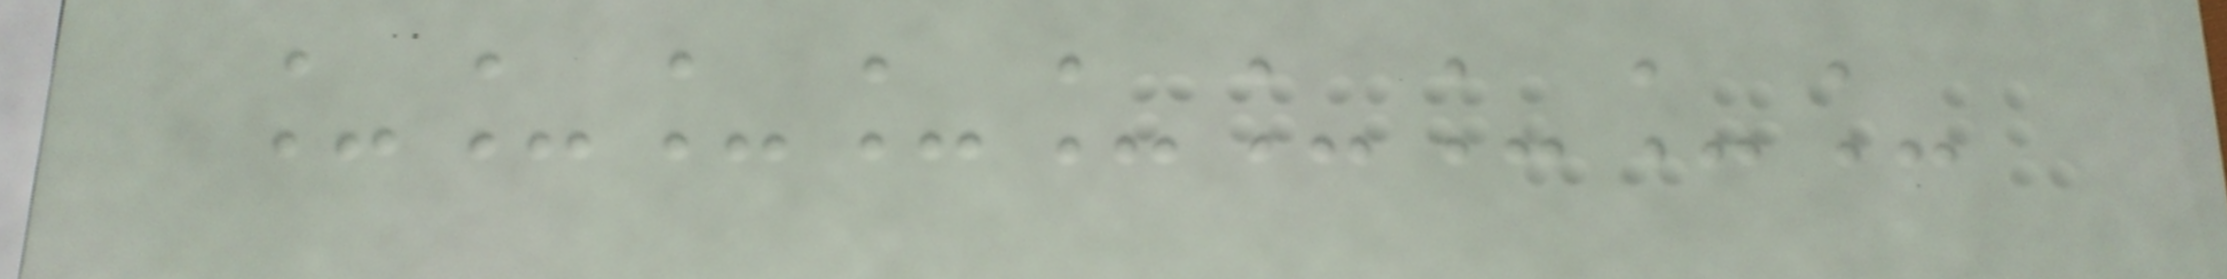_________
